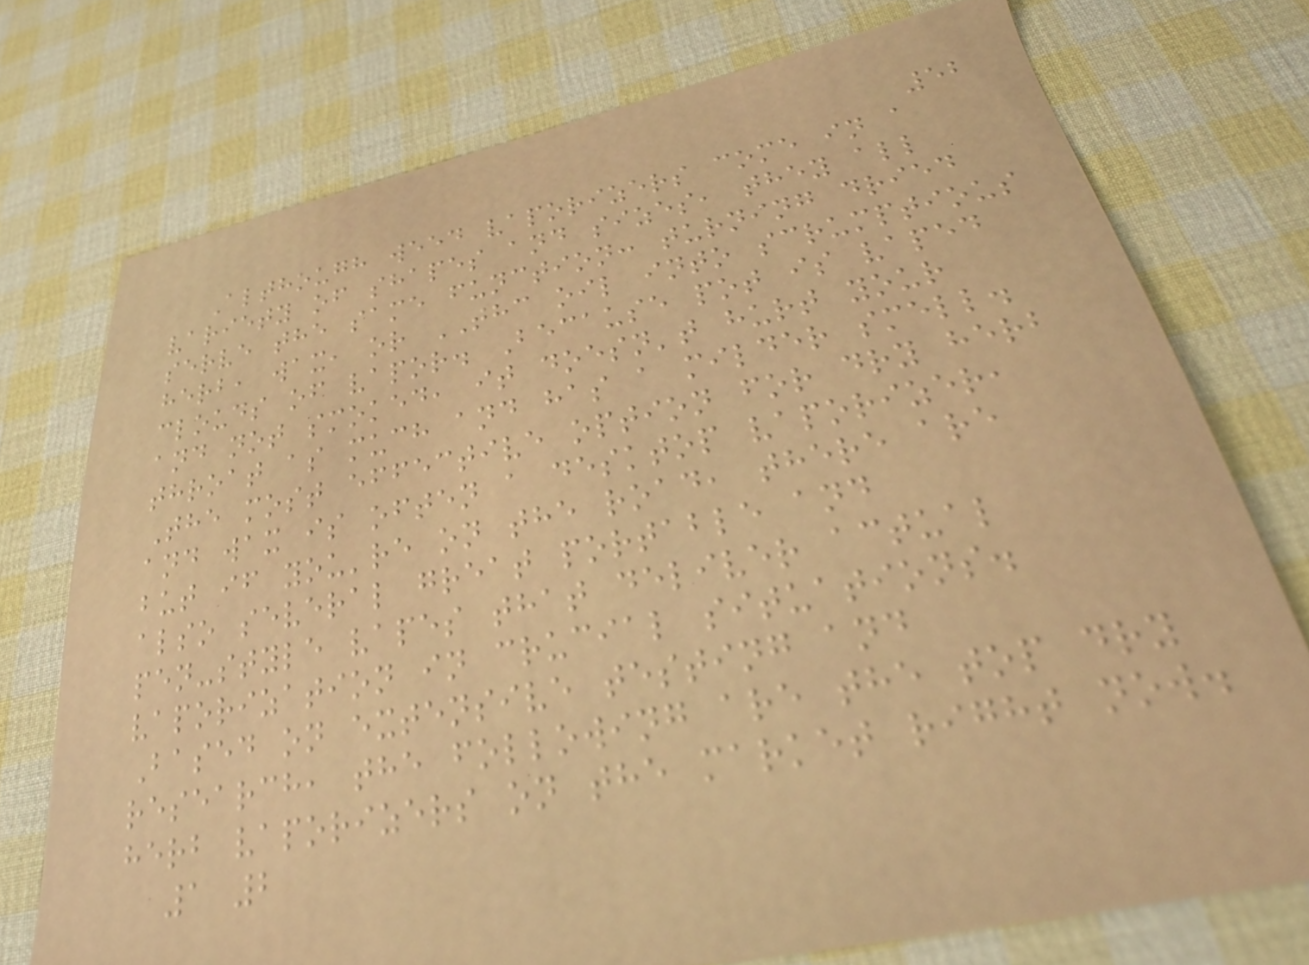52
Although weed vaporizers come in a
variety of shapes and sizes, they all
serve the same function: turning dried
herb, wax, or THC oil into scrumptious
clouds of vapor. Because pot is vaped
and not smoked, it doesn't hurt your
throat as much and has a milder smell.
The most effective option for dry herb
and wax is often a desktop vaporizer,
but if you're on the road, there are
also several great portable and
pen-style vapes that deliver actual
vaporization in crucial situations.
Based on extensive testing and
research, the following are the top dry
herb vaporizers on the market right now.
1 2
